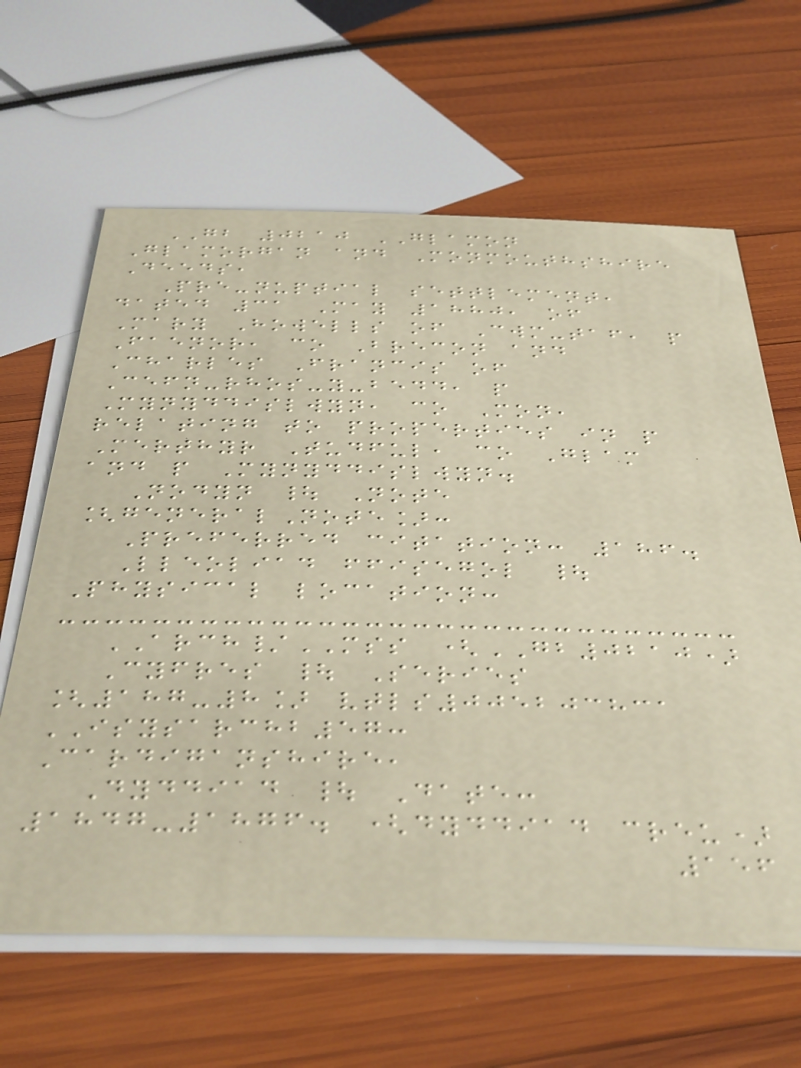GB 0210 GLAMON
Glamorgan and Monmouthshire
Deeds,
Pre-nuptial settlement,
dated 31 May 1880, of
Mary Howells of Cwm-taf, p
Faenor, co Brecon and
Charles Francis of
Cefn-rhos-y-bedd, p
Mynyddislwyn, co Mon,
relating to properties in p
Merthyr Tudful, co Glam
and p Mynyddislwyn.
Nodyn | Note
[generalNote]:
Preferred citation: 186.
Lleoliad ffisegol |
Physical location:
ARCH/MSS (GB0210)
Cyfres | Series
[187-8] vtls005203831
ISYSARCHB57:
Cardiganshire,
Dyddiad | Date:
1847-1876. (dyddiad creu)
156
